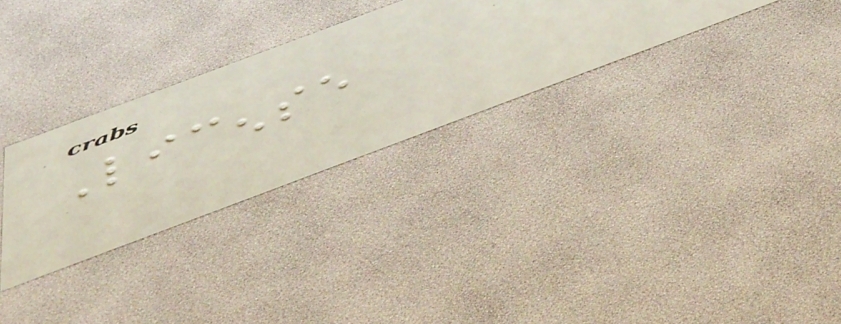License
